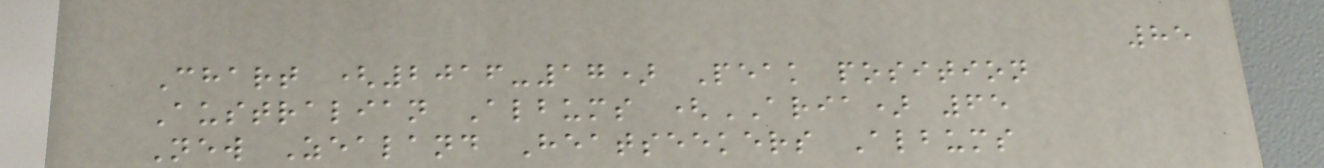85
Chart (2016-17) Peak position
Australian Albums (ARIA) 65
New Zealand Heatseekers Albums
